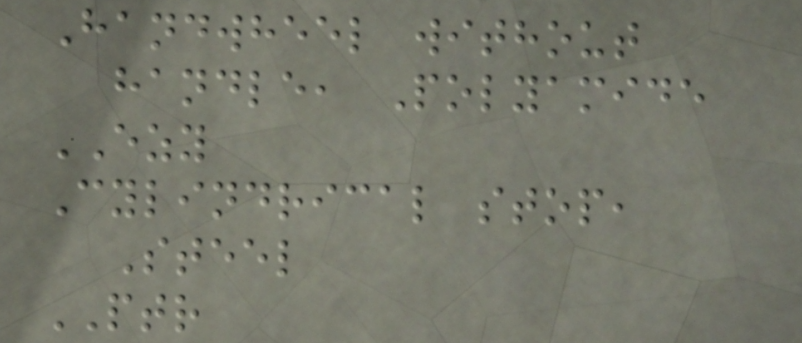Handwheel without
handle, Polyamide
EZY
Cylindrical stop,
Steel
PTR
